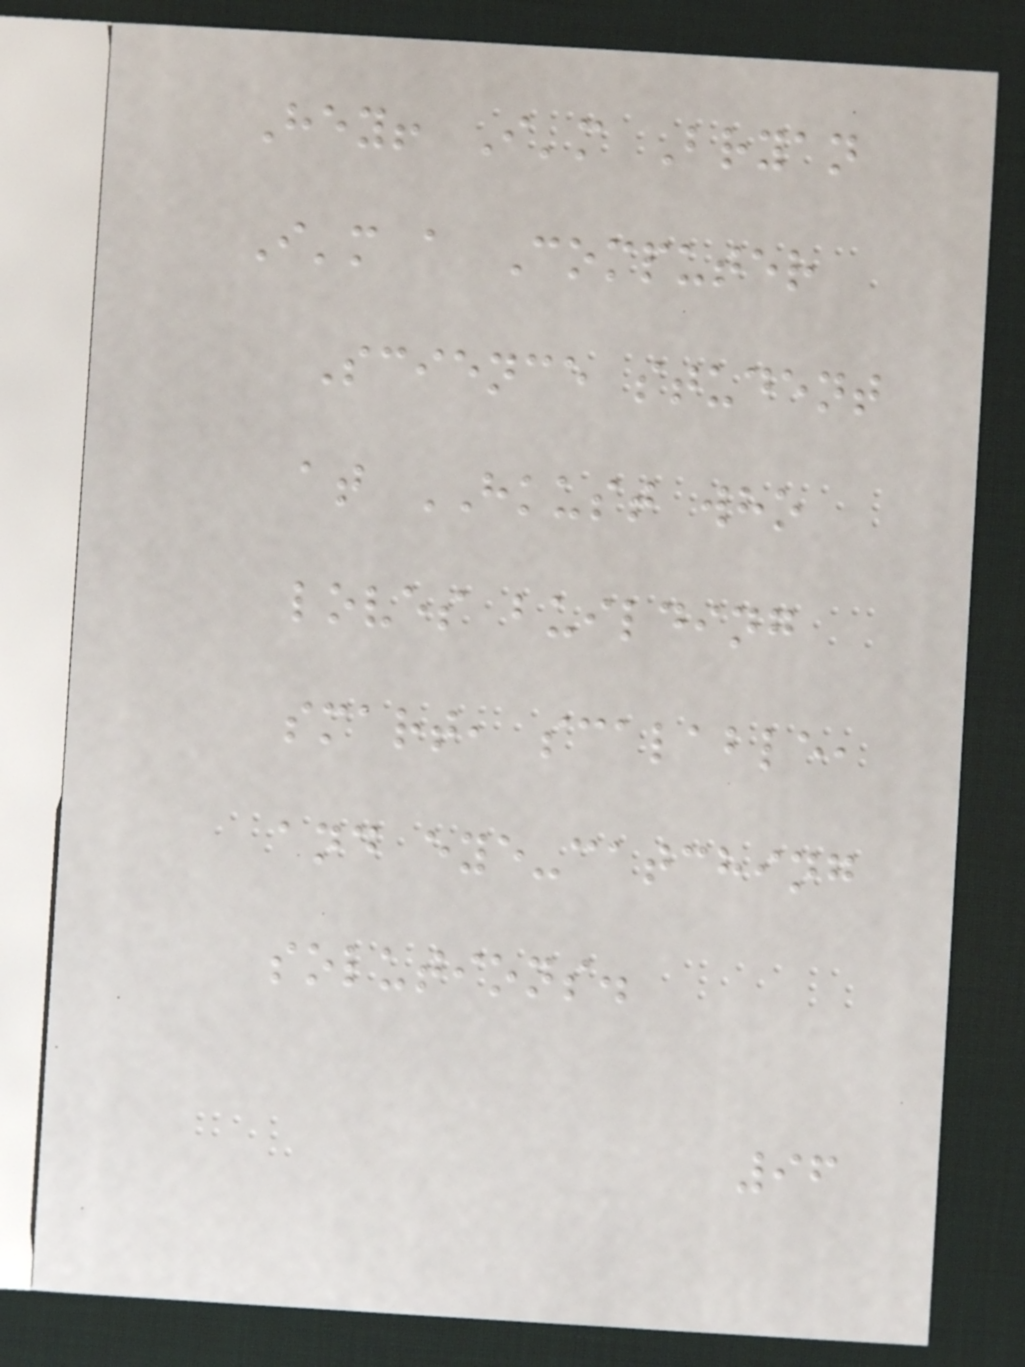Hey! I'm Bryan
I'm a Computer
Science student
at HKUST who
loves building
smart, scalable,
and eye-catching
solutions.
96
